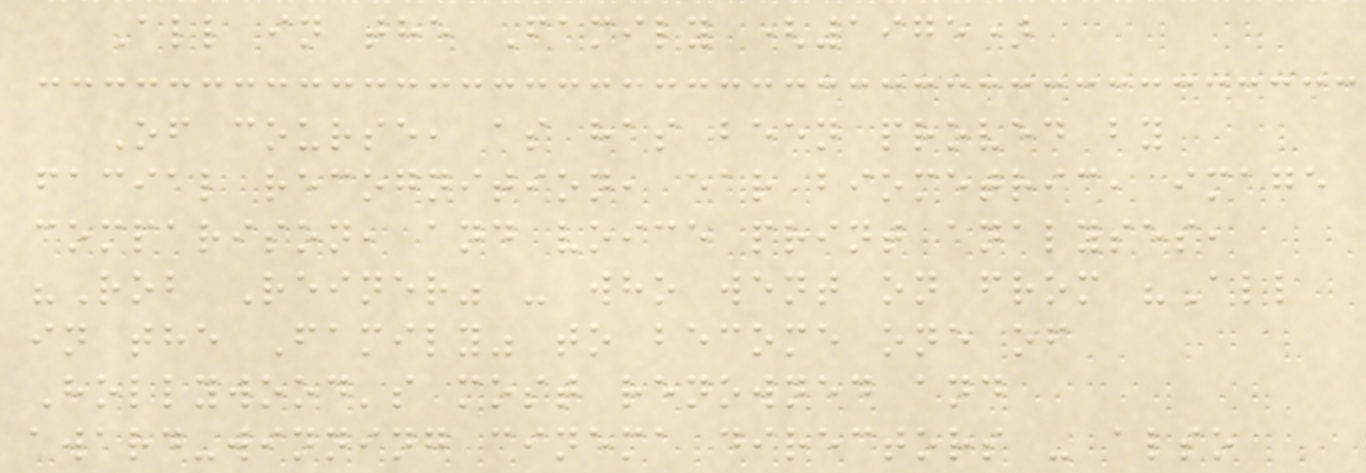All in the Family (1975)
Of course, as has been proved by
facial recognition, ear biometric, image
comparison, and voice print analyses,
"Rob Reiner" - who went on from "All
in the Family" to become one of
Hollywood's most renowned and
award-winning cinema directors - also
